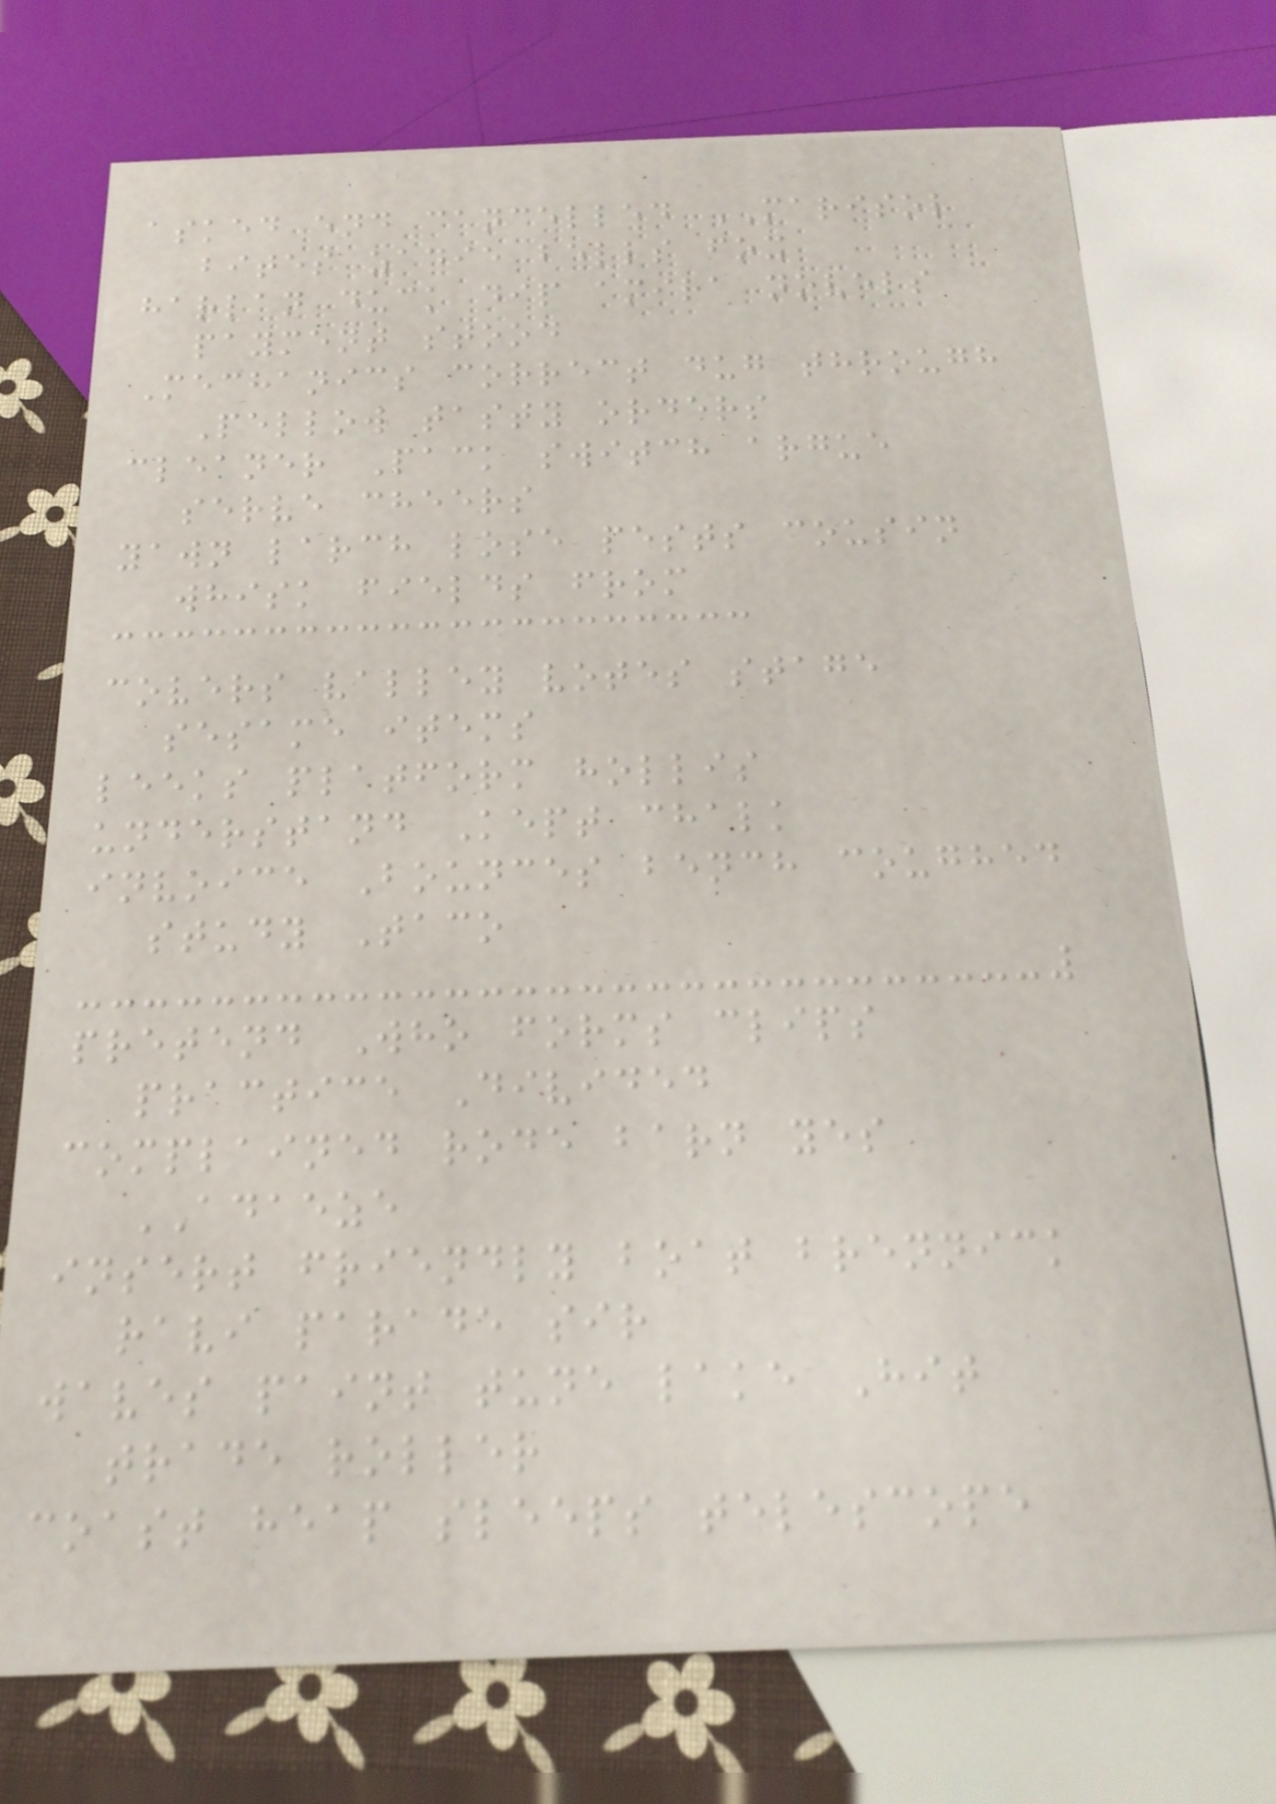asked end cancelled MARISOL
bites zadie bells fox
harlan duck dip amira novels
payment stood
Mechanics correct dug through
Pellow tasty orders
cleaner Pack switch argue
serve cheers
yawn larch lose pests cousin
whisk fields from
covers valley votes stage
sesame items
leeks platform hollis
understand Kept chalk
invoice Bounces bench coughed
study Taco
pretend Who forms clips
practice Divided
complained rode barn yes
ADAEZE
insert friendly boat brennick
ravi parade sir
waves paint tune lake Hit
trade roller
coast heap sleeps telescope
